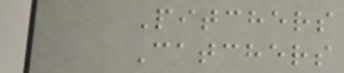Pitchers
Catchers
